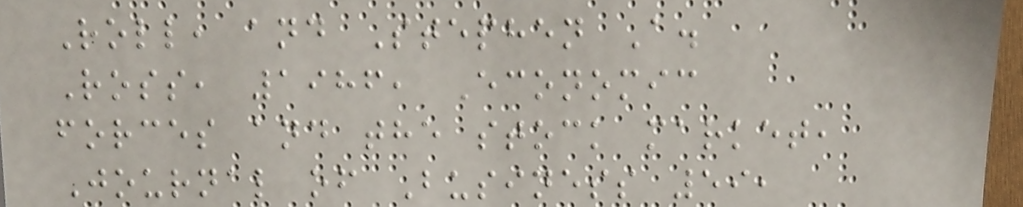Roll, and Stephen A.
Ross, 1986, Economic
forces and the stock market,
Journal of Business 59,
